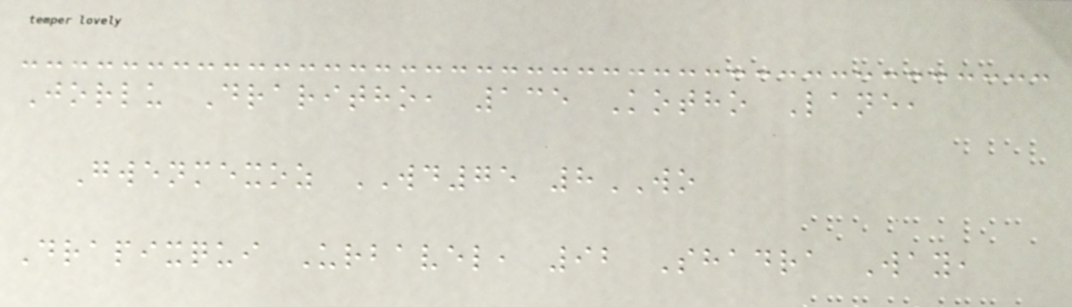Jorlu Draritho, 135 Kotho Lane,
Gwenmexoz WD75 8WO
Drapixqui Urbavel, 92 Shadra Way,
